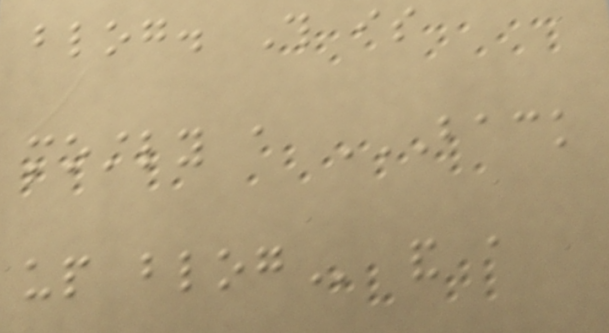blog. This is
mostly a BACK
UP BLOG and a
